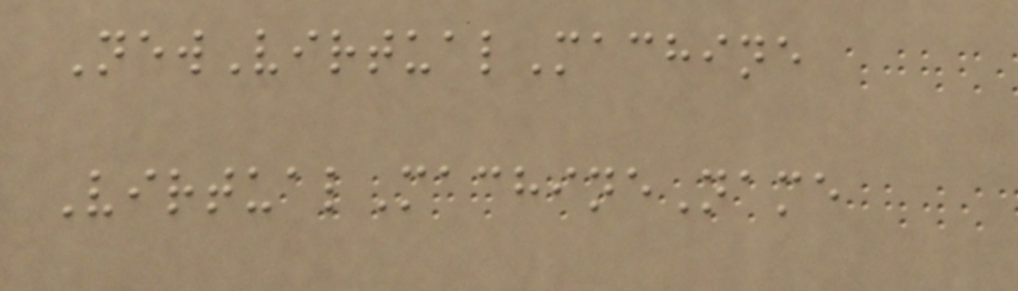NewVirtualMachine
VirtualMachineName
